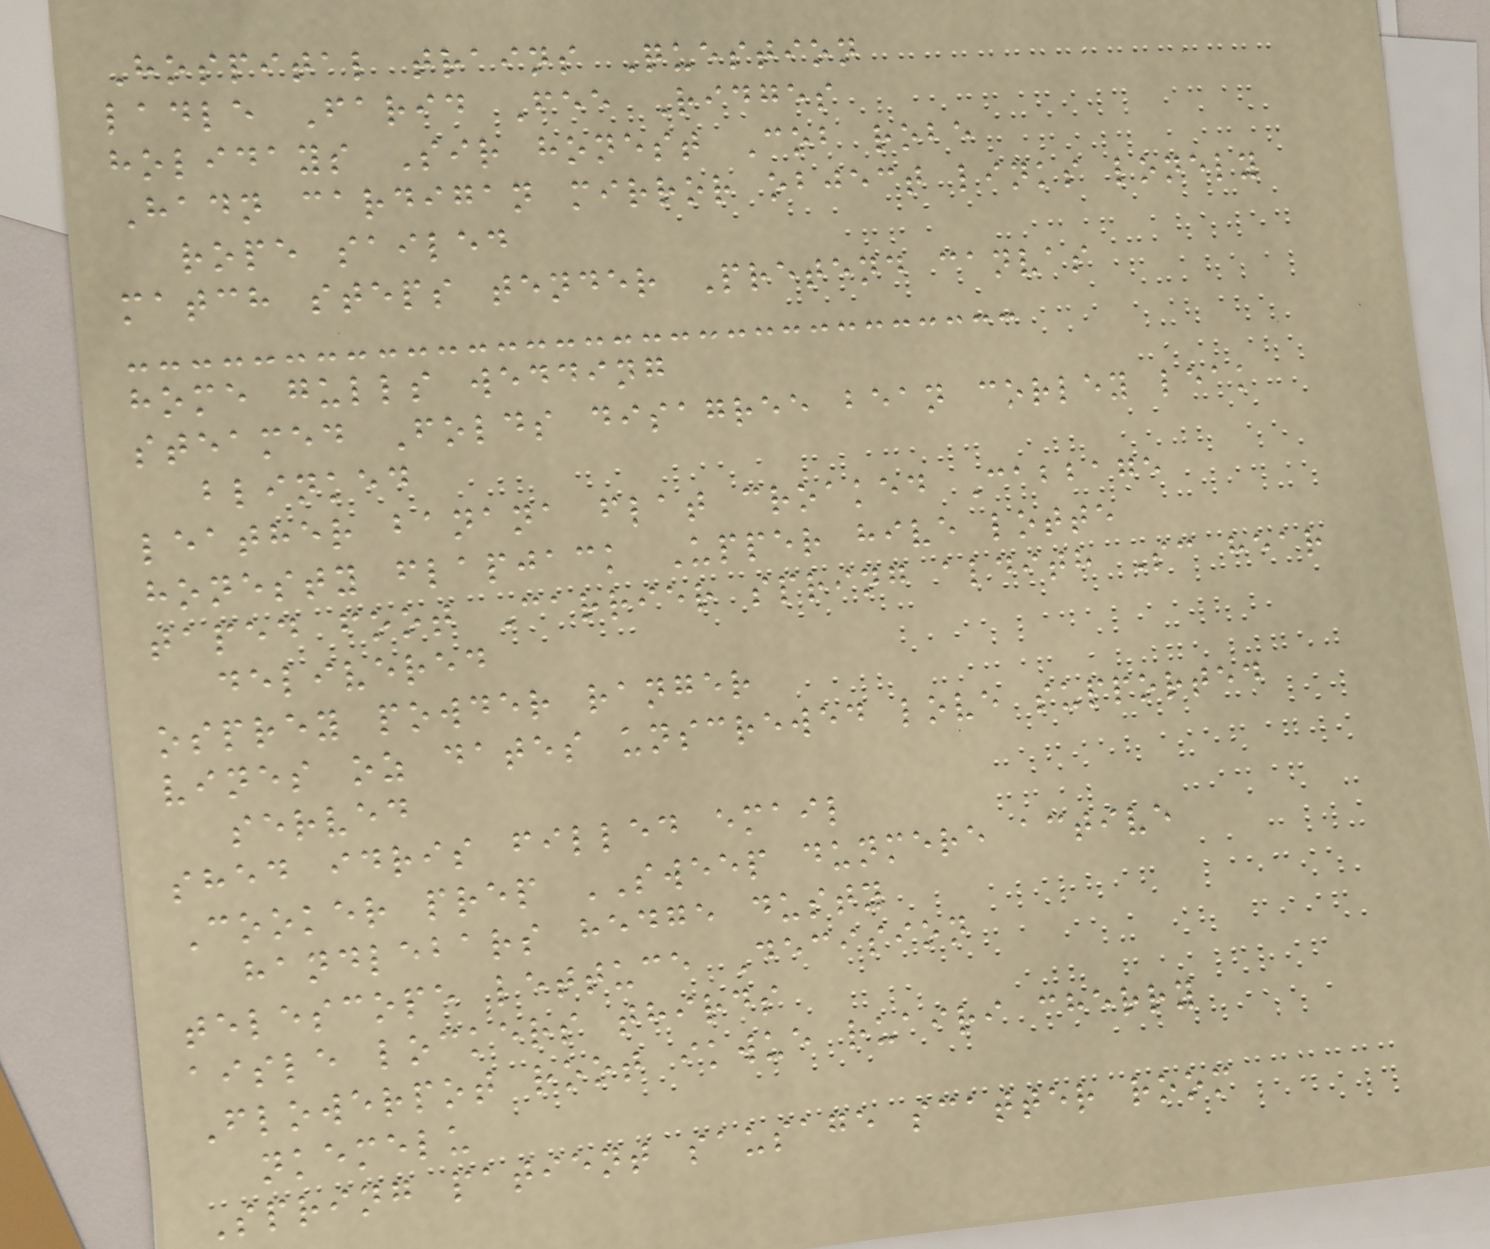Hospital trains Question
ladle Farid Fee Ridges
holidays Sir honest Cob robe
Hadn cardigan mirror object links lonely
rope sailed
match steps tender Pretend canvas
home gulls wedding
steamed Folds disagree bean corley leak
blinked
leather banana flat croaked Cabbage
honesty flapjack Upper hive lotte
taped foot Carrier spring aldith Sc hear
delivered
osprey powder ranger
vines oz dates unscrewed love supported
served
shed idris filled email
Cooker prep SWEEP dunmere active
handlebars hedge dusty
telescope lettuce Decision
aisle lockers thirds
Flowerpot root ikwue ruairi cherry
nkemelu
Spring patient sausage scatter room
